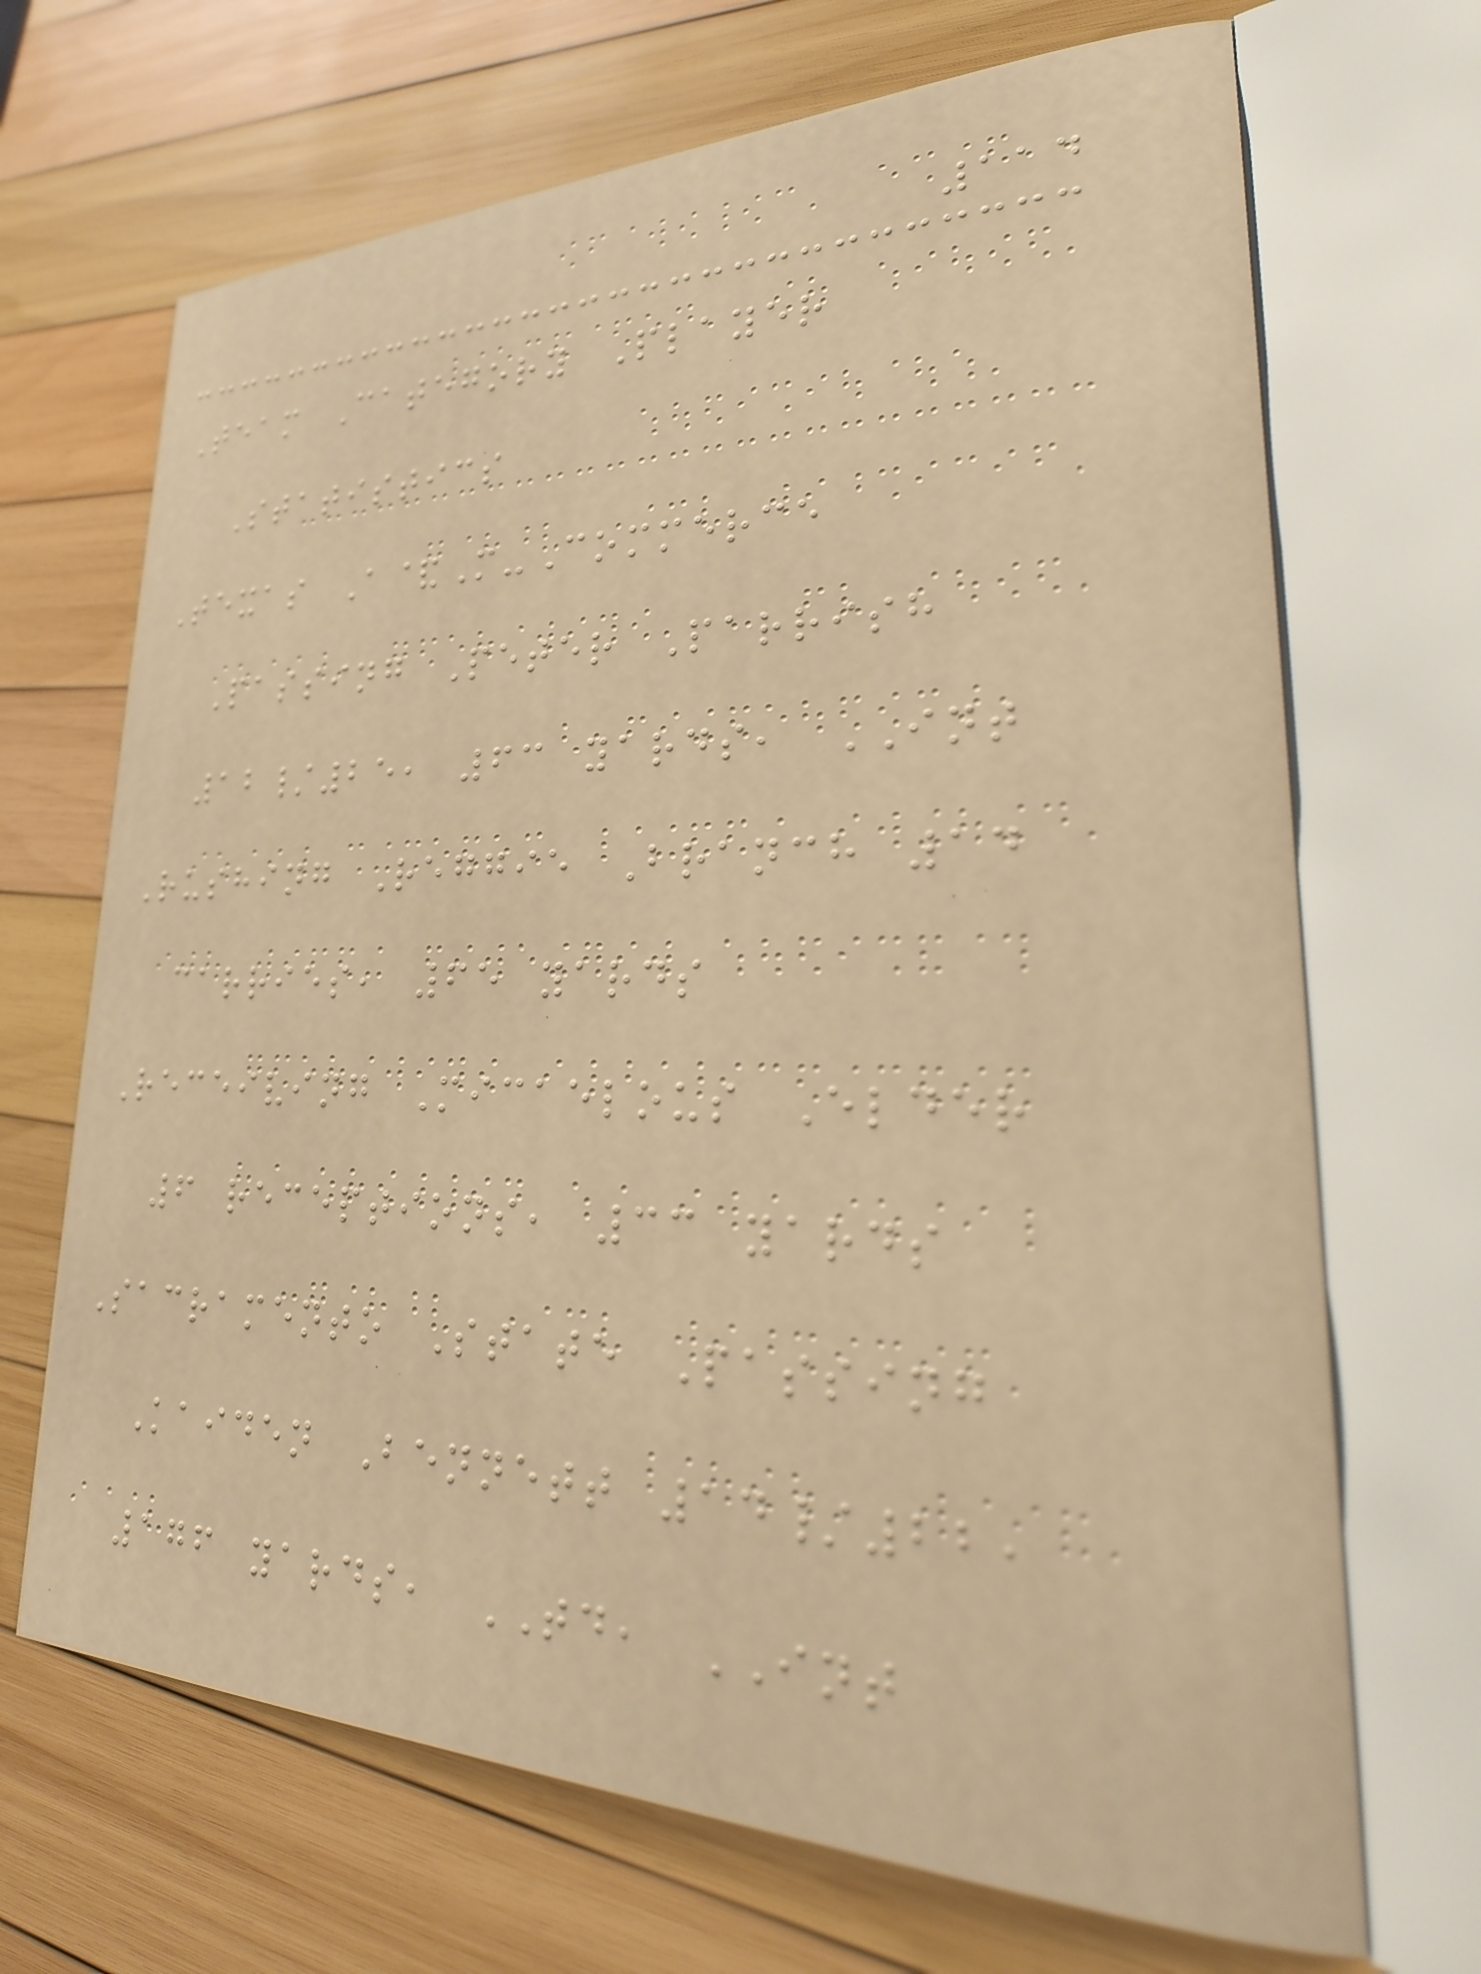114
Team Category Player
Statistics
Texas A&M-Commerce
Passing Peter Parrish
12/25, 63 yards, INT
Rushing Reggie Branch 14
carries, 65 yards
Receiving Micaelous Elder
6 receptions, 33 yards
Sacramento State Passing
Kaiden Bennett 14/22,
176 yards, TD, INT
